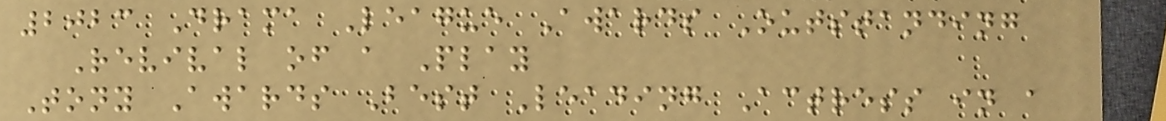2023 Drama League Awards Outstanding
Revival of a Play
Tony Awards Best Leading Actress in a
